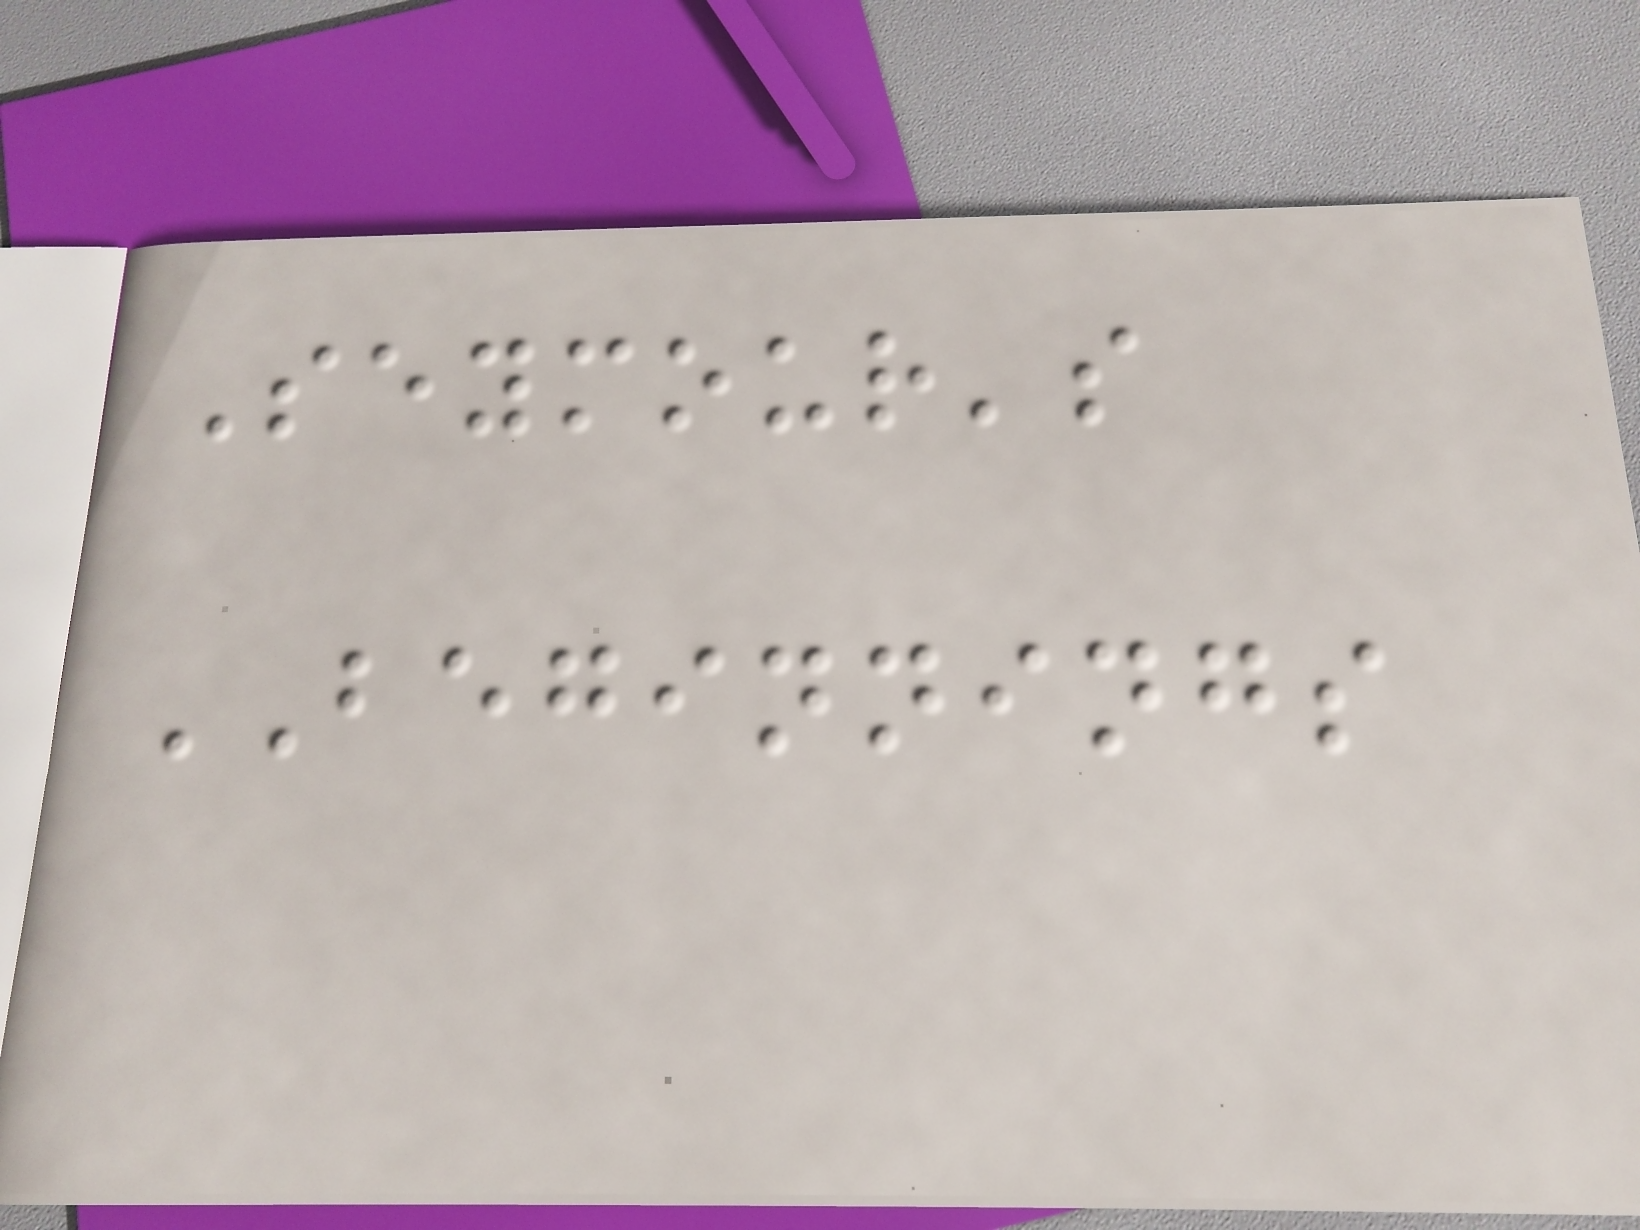Seymour's
BEGINNINGS
